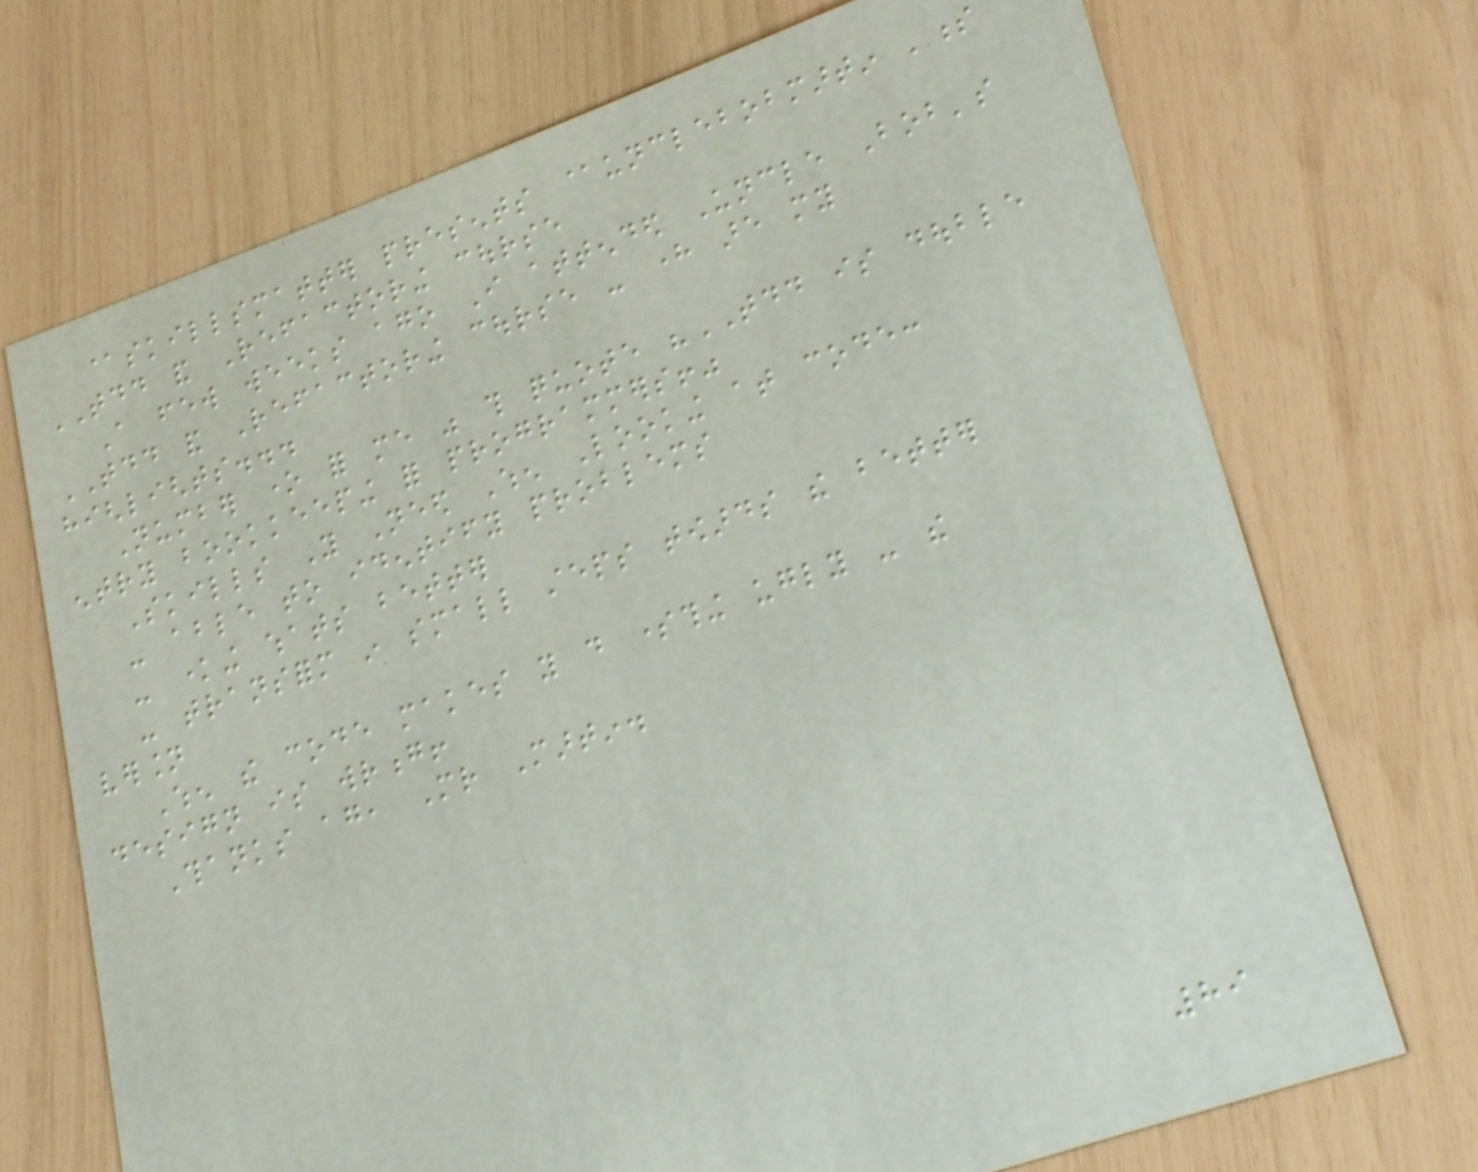@skillsmatter presents @unclebobmartin 's
TDD and Refactoring course
A few weeks ago I attended Uncle Bob's
TDD and Refactoring course - here are my
highlights...
Number one for me was this quote "TDD is double
entry bookkeeping for programmers!"
Skills You Need When Looking at code:
- able to identify problems
- knowing whats better
- transform in small steps towards the better
version
When the code makes you do something ugly - the
design is wrong!
Thanks again, Mr Martin.
89
